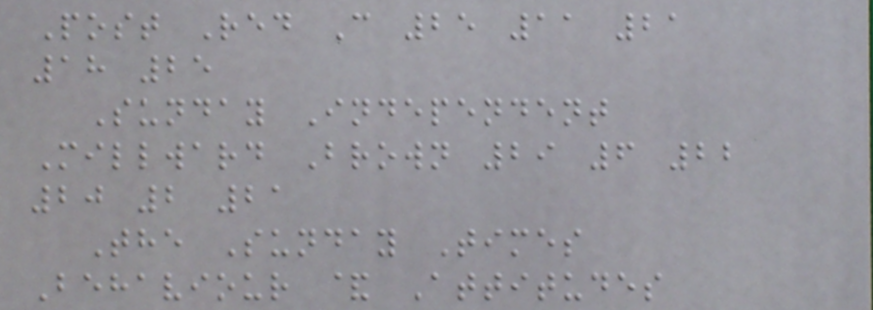Post Red C 25 11 21
18 25
Sunday Independent
Millward Brown 29 6 22
20 2 21
The Sunday Times
Behaviour & Attitudes
